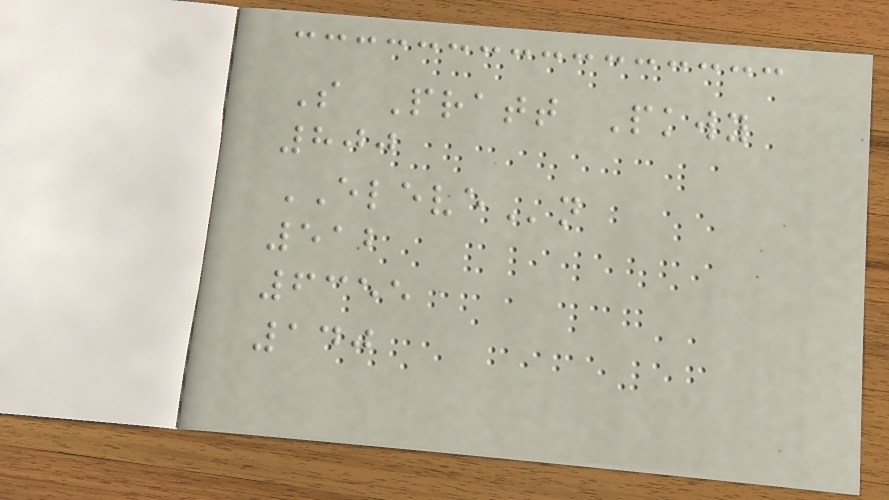S Pratt Pkwy
800
ELEVEn
512
6355
140
